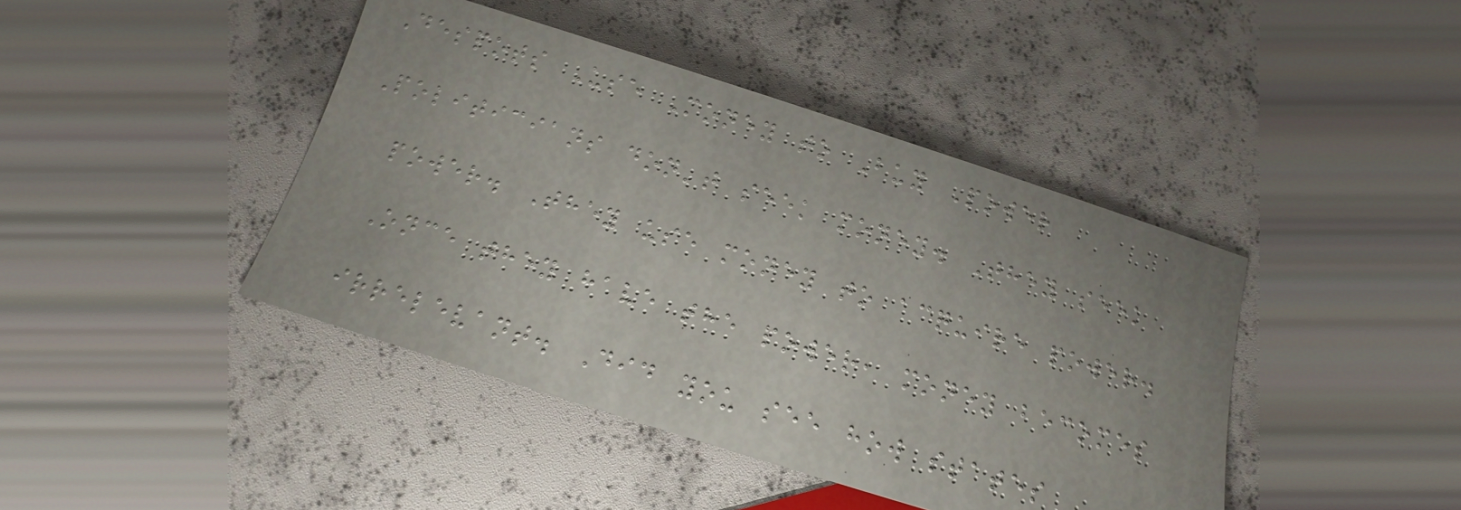Despots Use Money to Buy Power
Politicians don't seek money. They seek
power. They use money to acquire power.
Once they have the power, money becomes
irrelevant. Did you see how states
